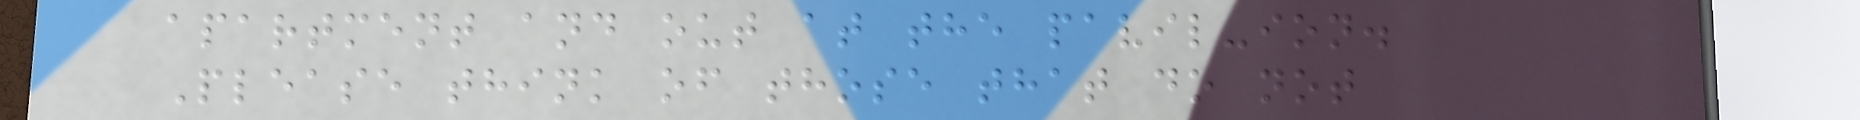apartment and out at the pavil-ion.
Please think of those that do not
